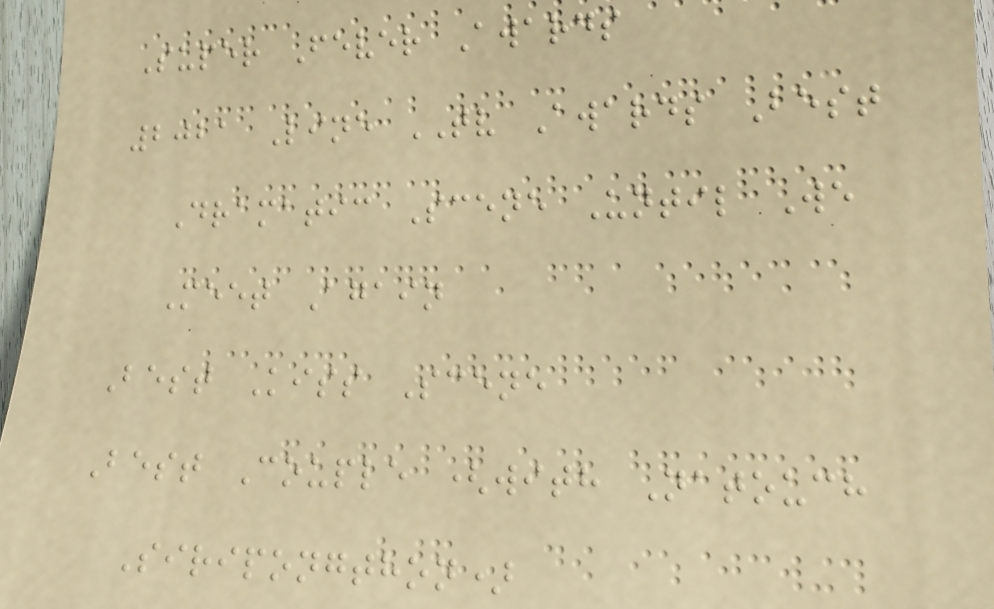Super Fever Awards
2021 Line TV Awards Best
Dramatic Scene Until We
Meet Again
Best Kiss Scene
Best Couple (with Natouch
Siripongthon)
